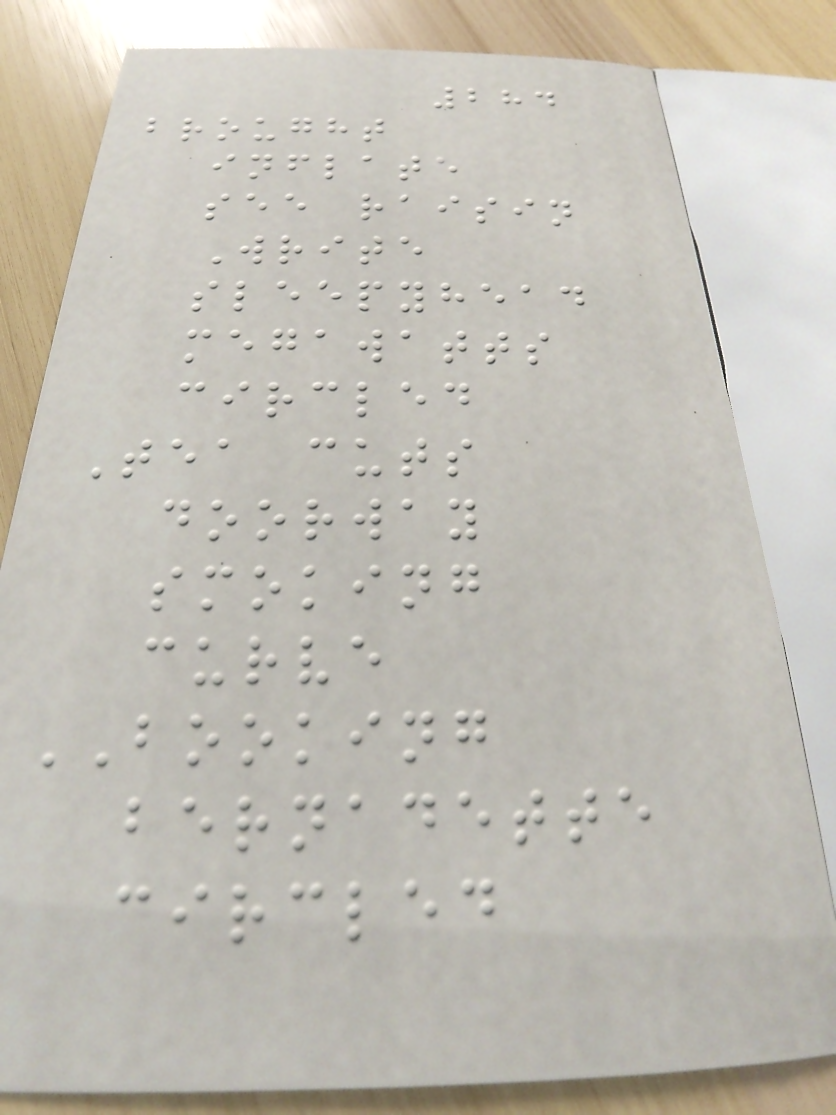284
brought
inflate
see raisin
Write
sleepyhead
megawatts
circled
Tea cuts
doorway
smoking
curve
BOOKING
bernadette
circled
